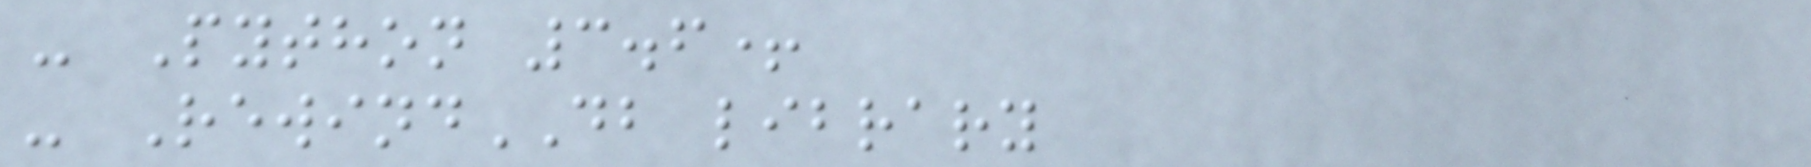- Python 3.6+
- RewindDB library
